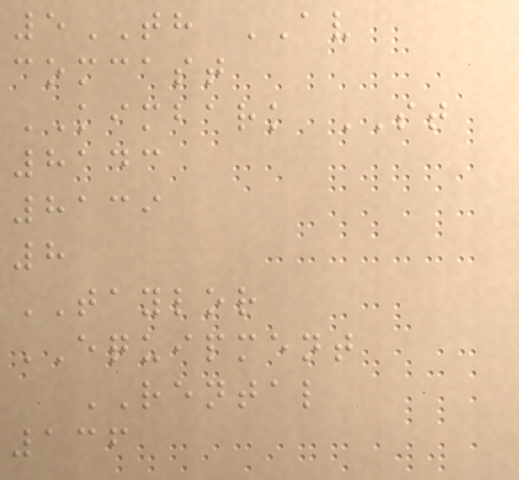5TH AV
comcast
KIMBARK ST
8143
8139
8
TAYLOR
EQUIPMENT
RENTAL
136
